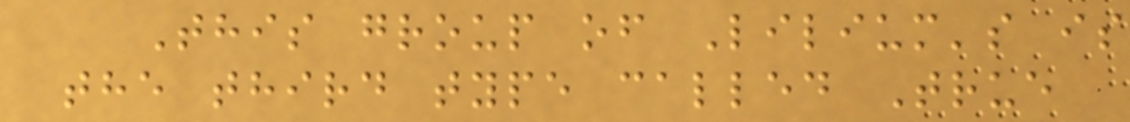This group of Lilium's is
the third type called True
